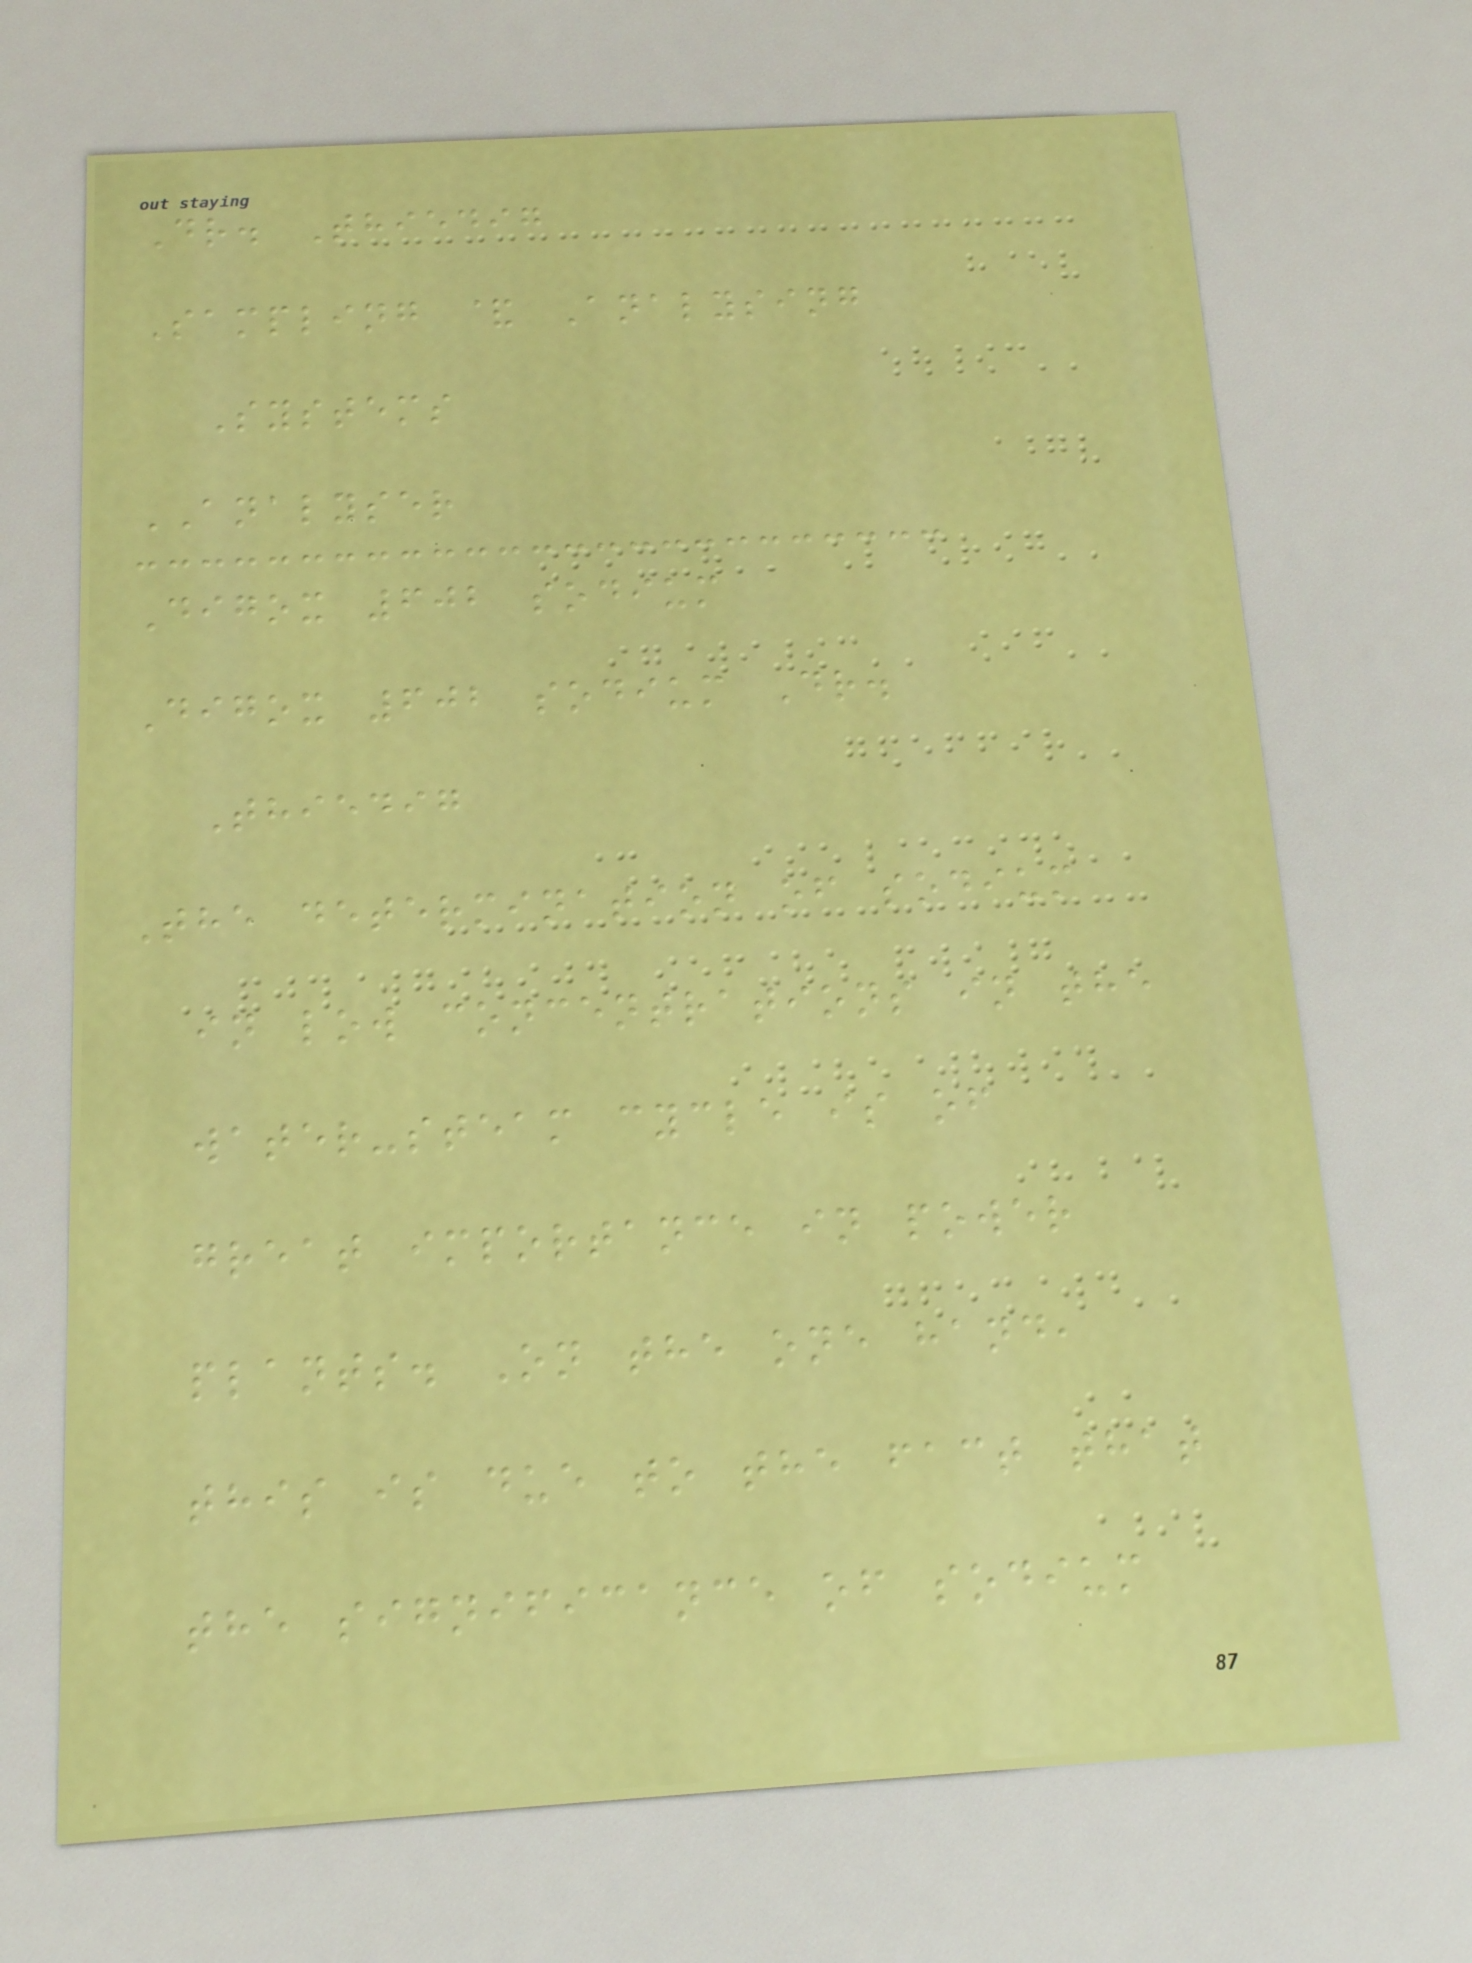Dr. Thiedig
Sampling & Analysing
Systems
ANALYSER
Digox 602 sodium
Digox 602 sodium Dr.
Thiedig
The determination of sodium
in low concentrations in the
water-steam cycle is of
great importance in power
plants. On the one hand,
this is due to the fact that
the significance of sodium
